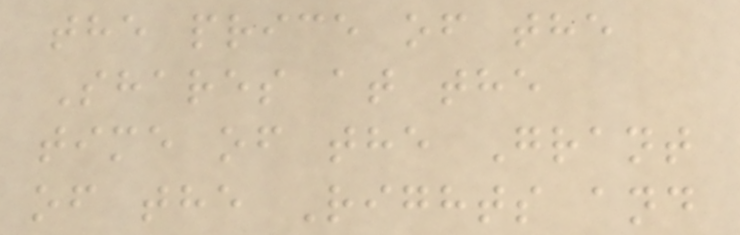the price of the
Shares at the
time of the Grant
of the Rights and
